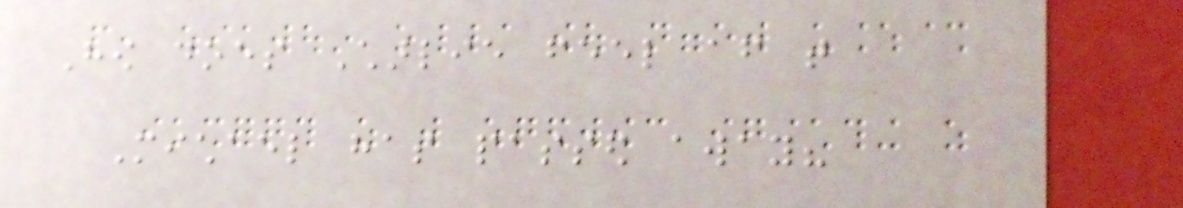How does Charlie feel after that
Michael has passed away?
